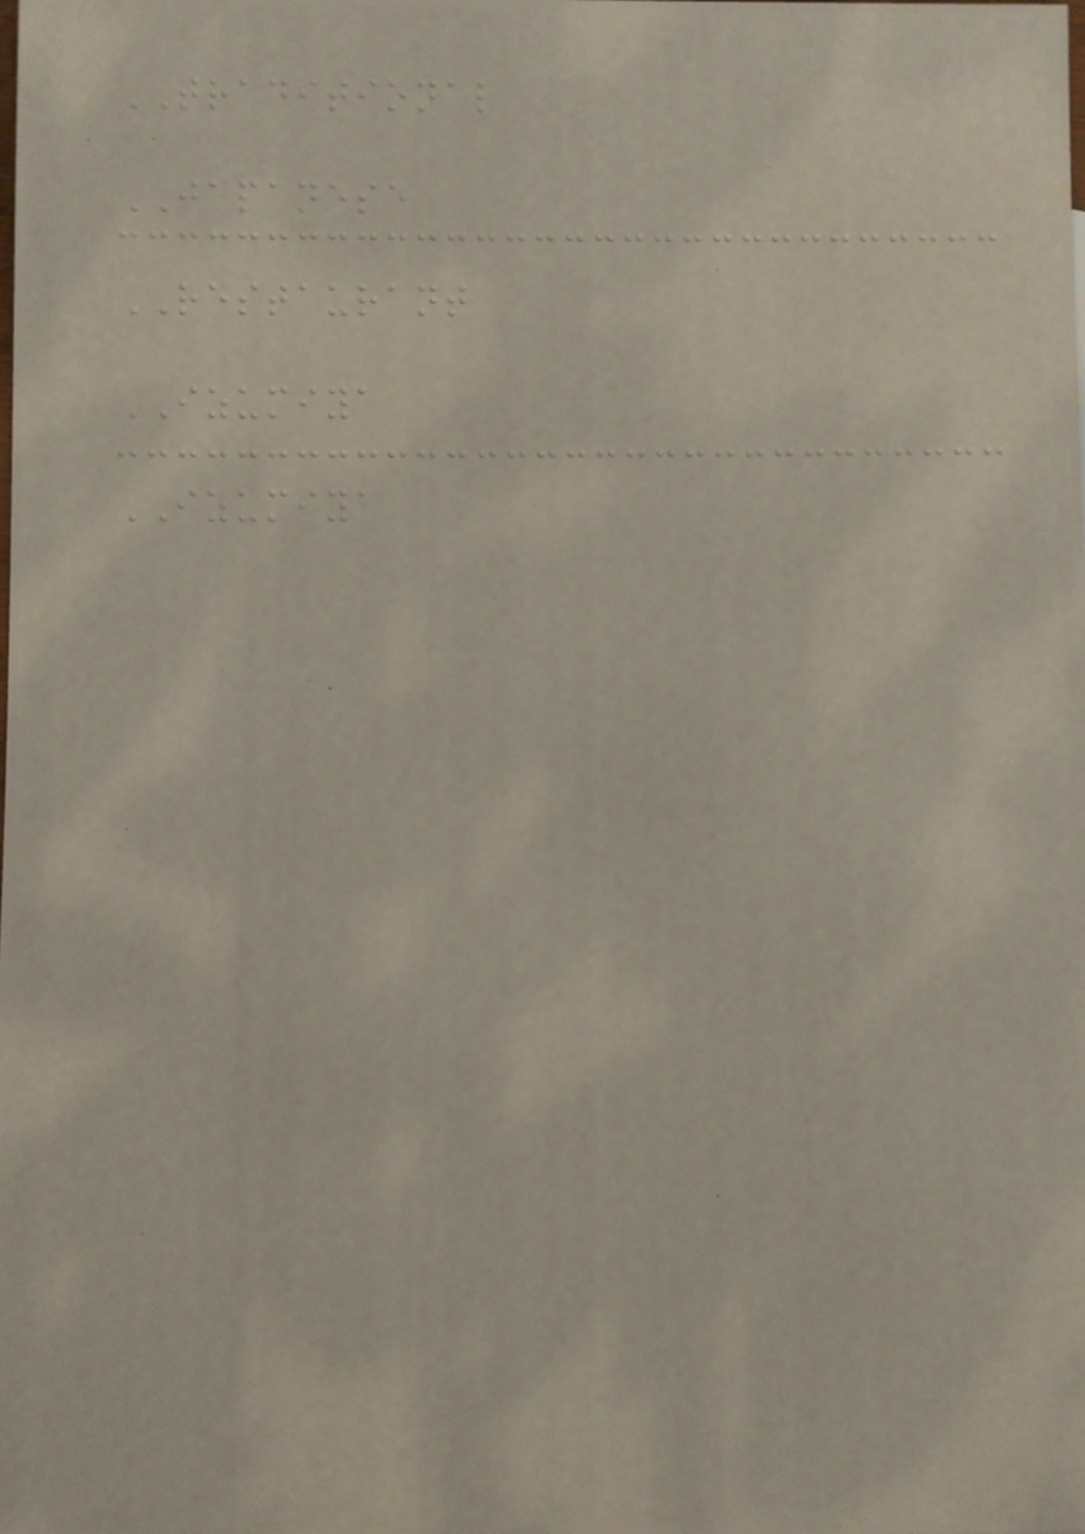TRADITIONAL
JAPANESE
RESTAURANT
IZUMIYA
IZUMIYA
